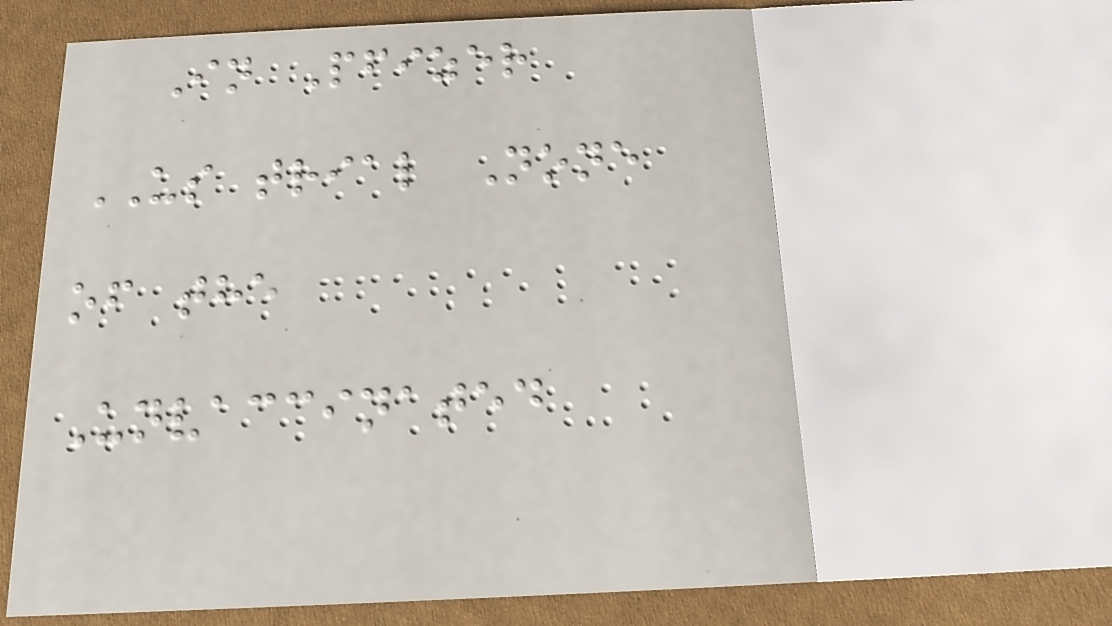In Pfizer
US trial None
of the
Unvaccinated
